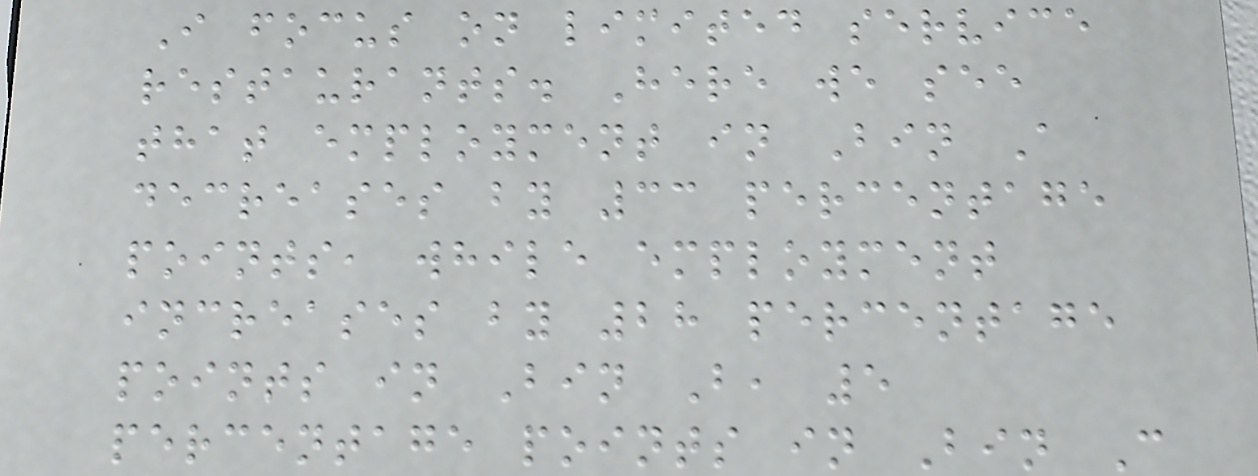I focus on limited service
restaurants. Here we see
that employment in Bin A
decreases by 33 percentage
points, while employment
increases by 28 percentage
points in Bin B, 5
percentage points in Bin C
